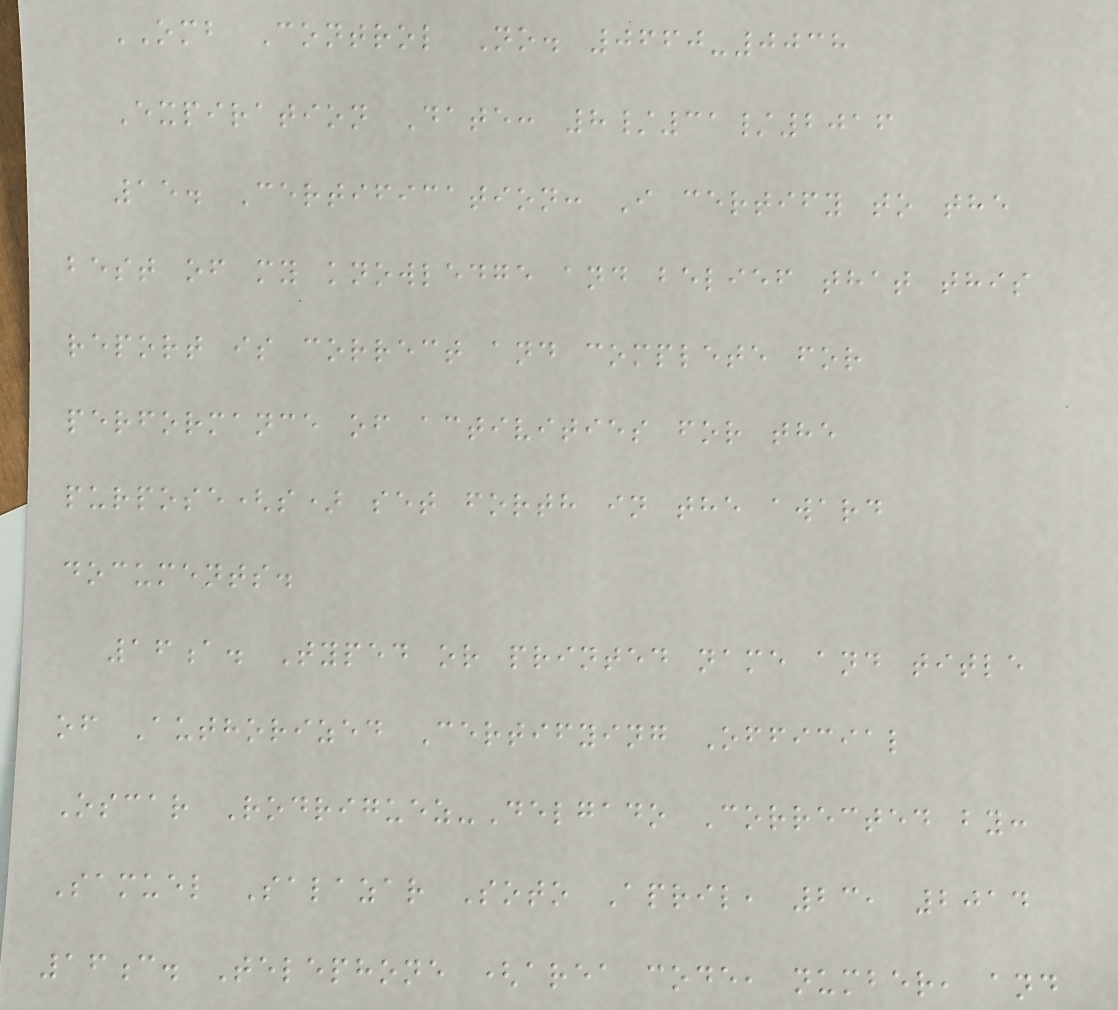OMB Control No. 0660-0038
Expiration Date: 8/31/2016
15. Certification: I certify to the
best of my knowledge and belief that this
report is correct and complete for
performance of activities for the
purpose(s) set forth in the award
documents.
16a. Typed or printed name and title
of Authorized Certifying Official
Oscar Rodriguez-Delgado Corrected by:
Samuel Salazar Soto April, 23, 2014
16c. Telephone (area code, number, and
